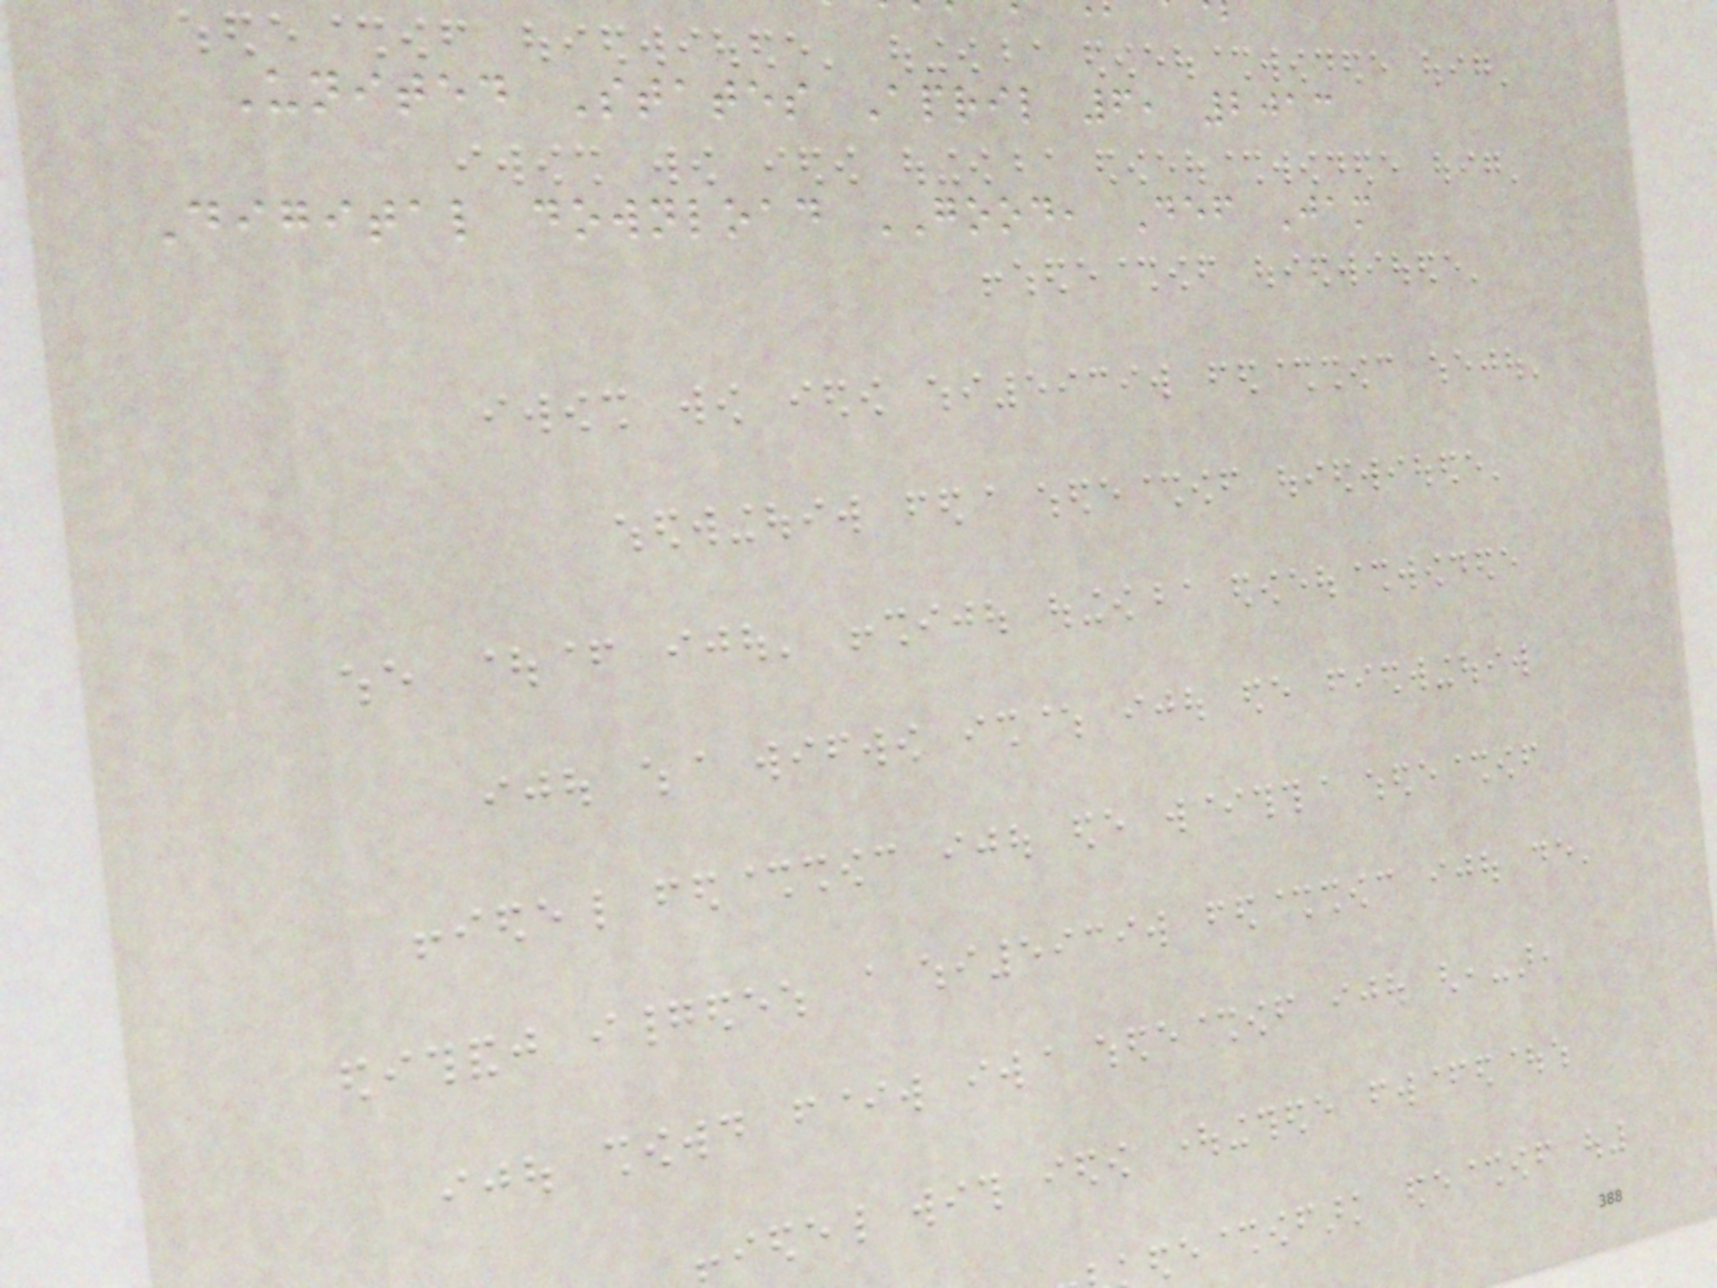United States April 6, 2013
Digital download GOOD, Def Jam
